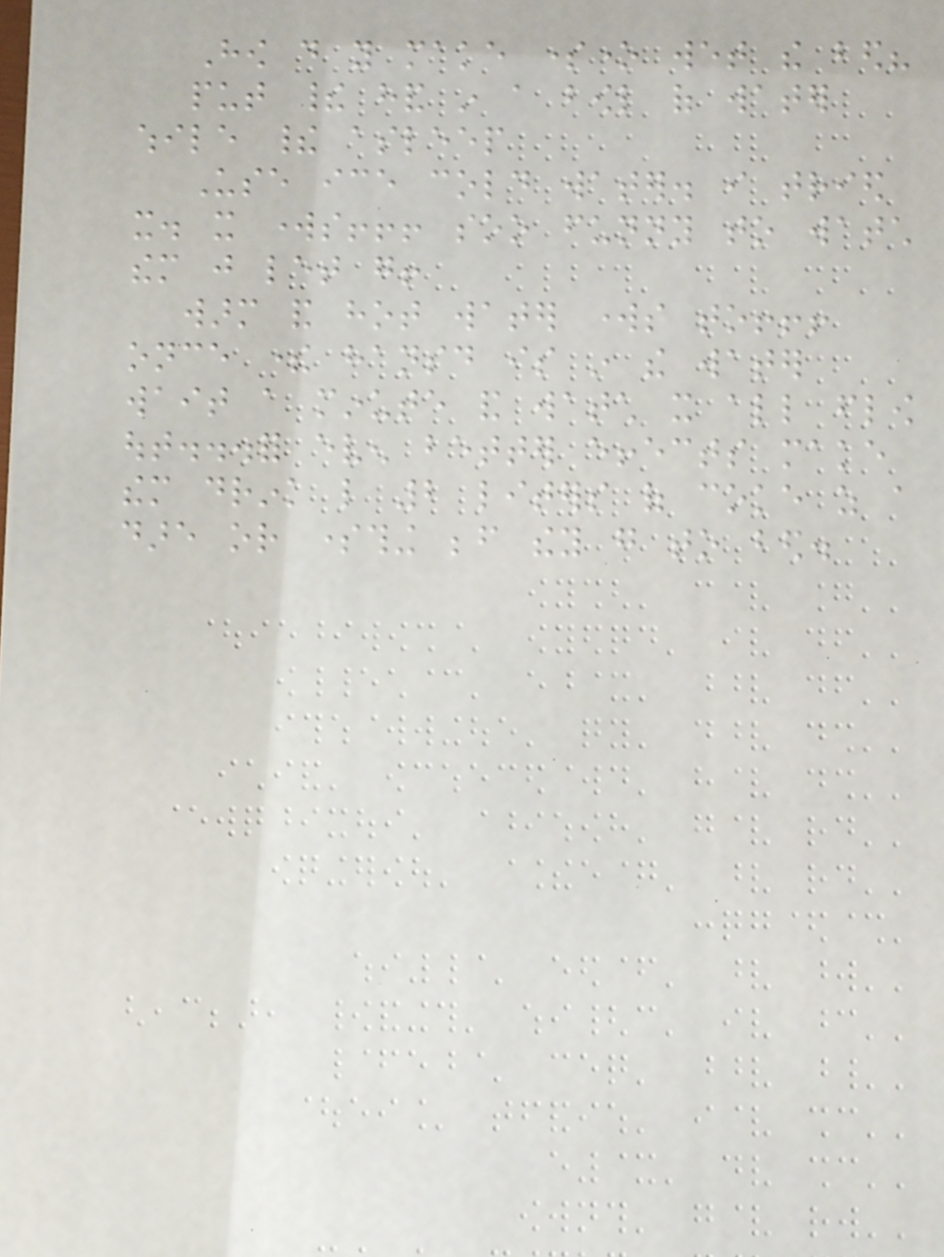How do you make someone wet the bed?
put their hand in a bowl of water
while their asleep
Use ice cold water. i tried
it. it works!!! soo funny to watch
them just let go!
warm and hot water works to!!!
once there hansd is in the water
wait a minute and watch it all flow
out...for even better effects make
them drink like 2 liters of coke as a
dare or something before they go to bed.
